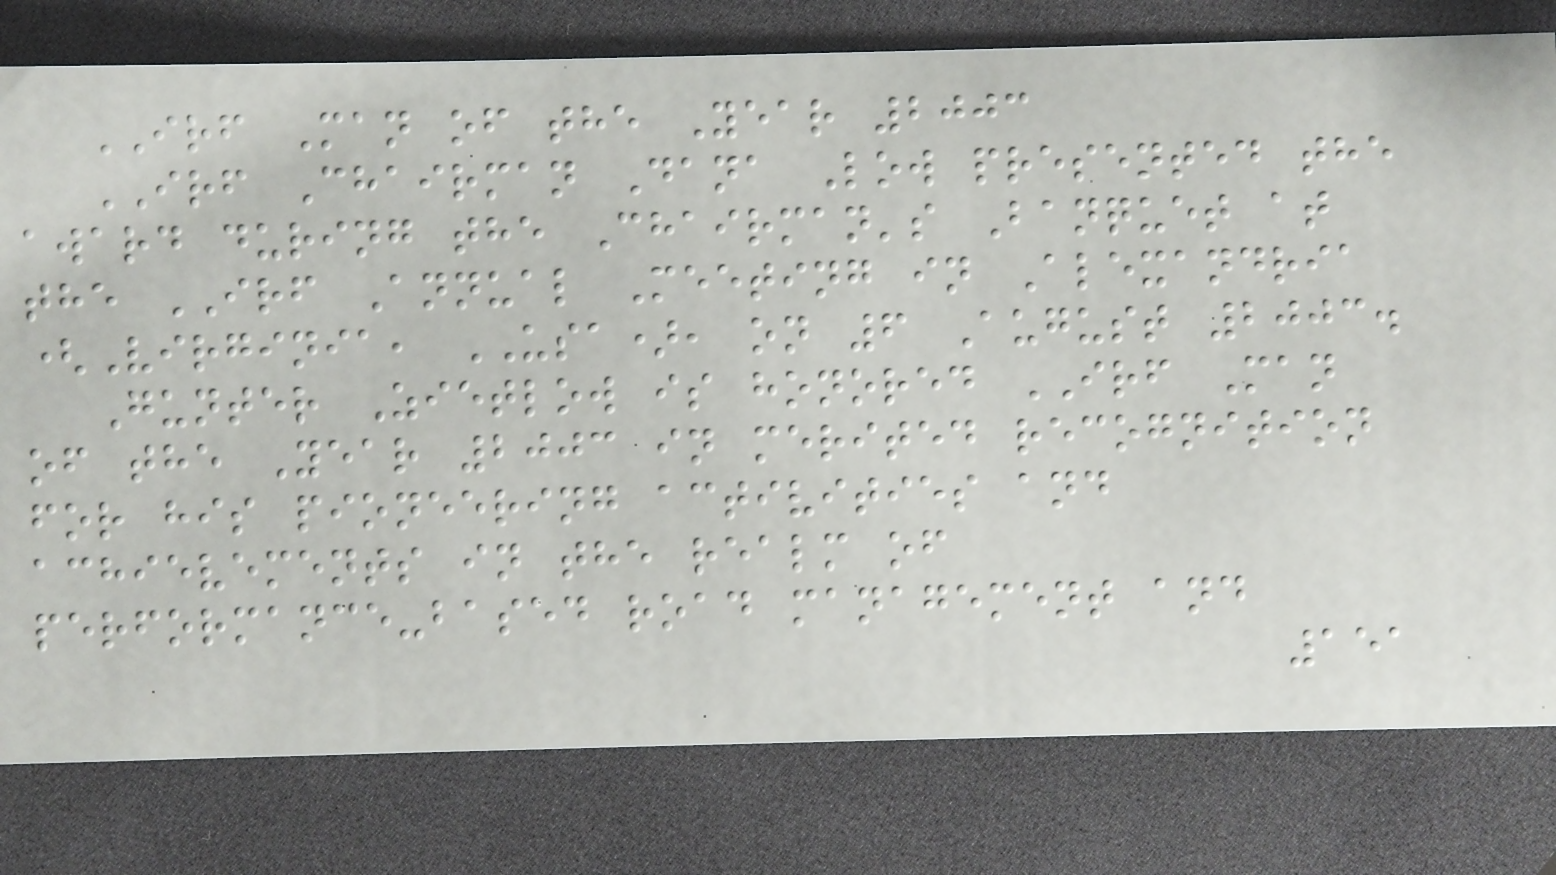IRF Man of the Year 2003
IRF Chairman Dana Low presented the
award during the Chairman's Banquet at
the IRF Annual Meeting in Alexandria
(Virginia, USA), on 6 August 2003.
Gunter Zietlow is honored IRF Man
of the Year 2003 in merited recognition
for his pioneering activities and
achievements in the realm of
performance-based road management and
151
